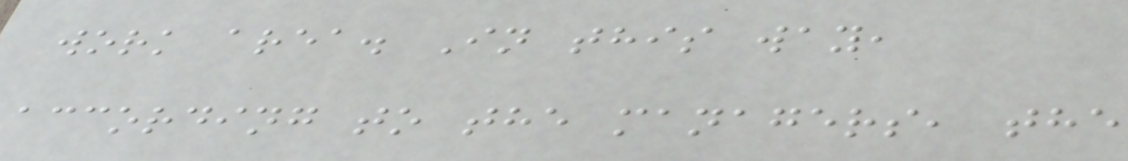work area. In this way,
according to the managers, the
